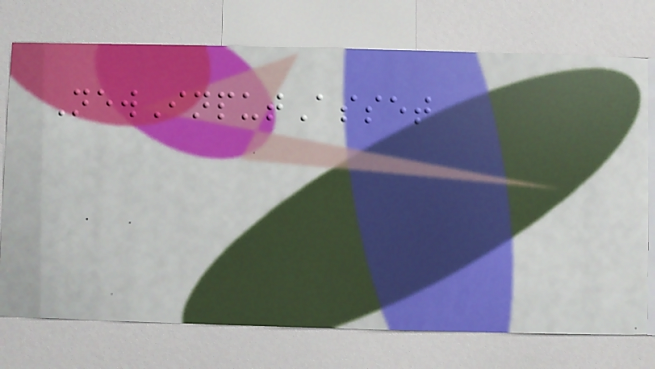NewInputAsset
